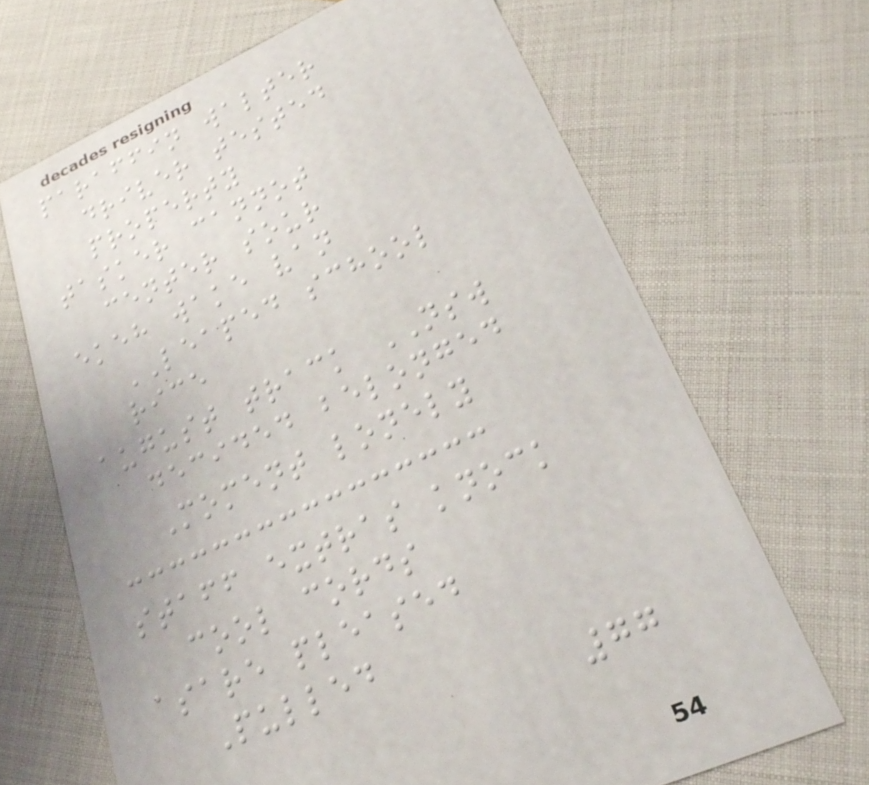paraffin walter
driver tested
property
tasker cannot
center sour
ekeh wake van
LEAPED school
rice
august track NSW
decided belonged
Moment lonely
staff extras knock
cool cords
asare pleased
Pulled
77
